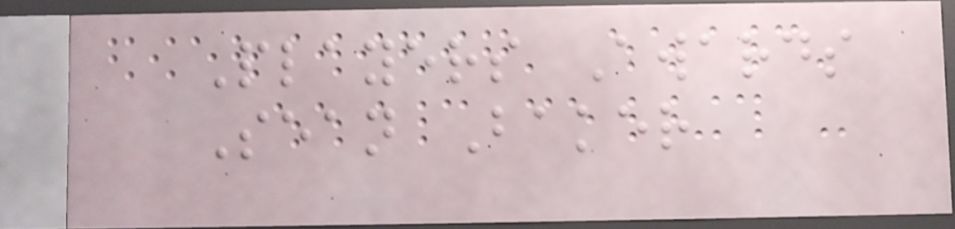Players Awards
Sean Baker
